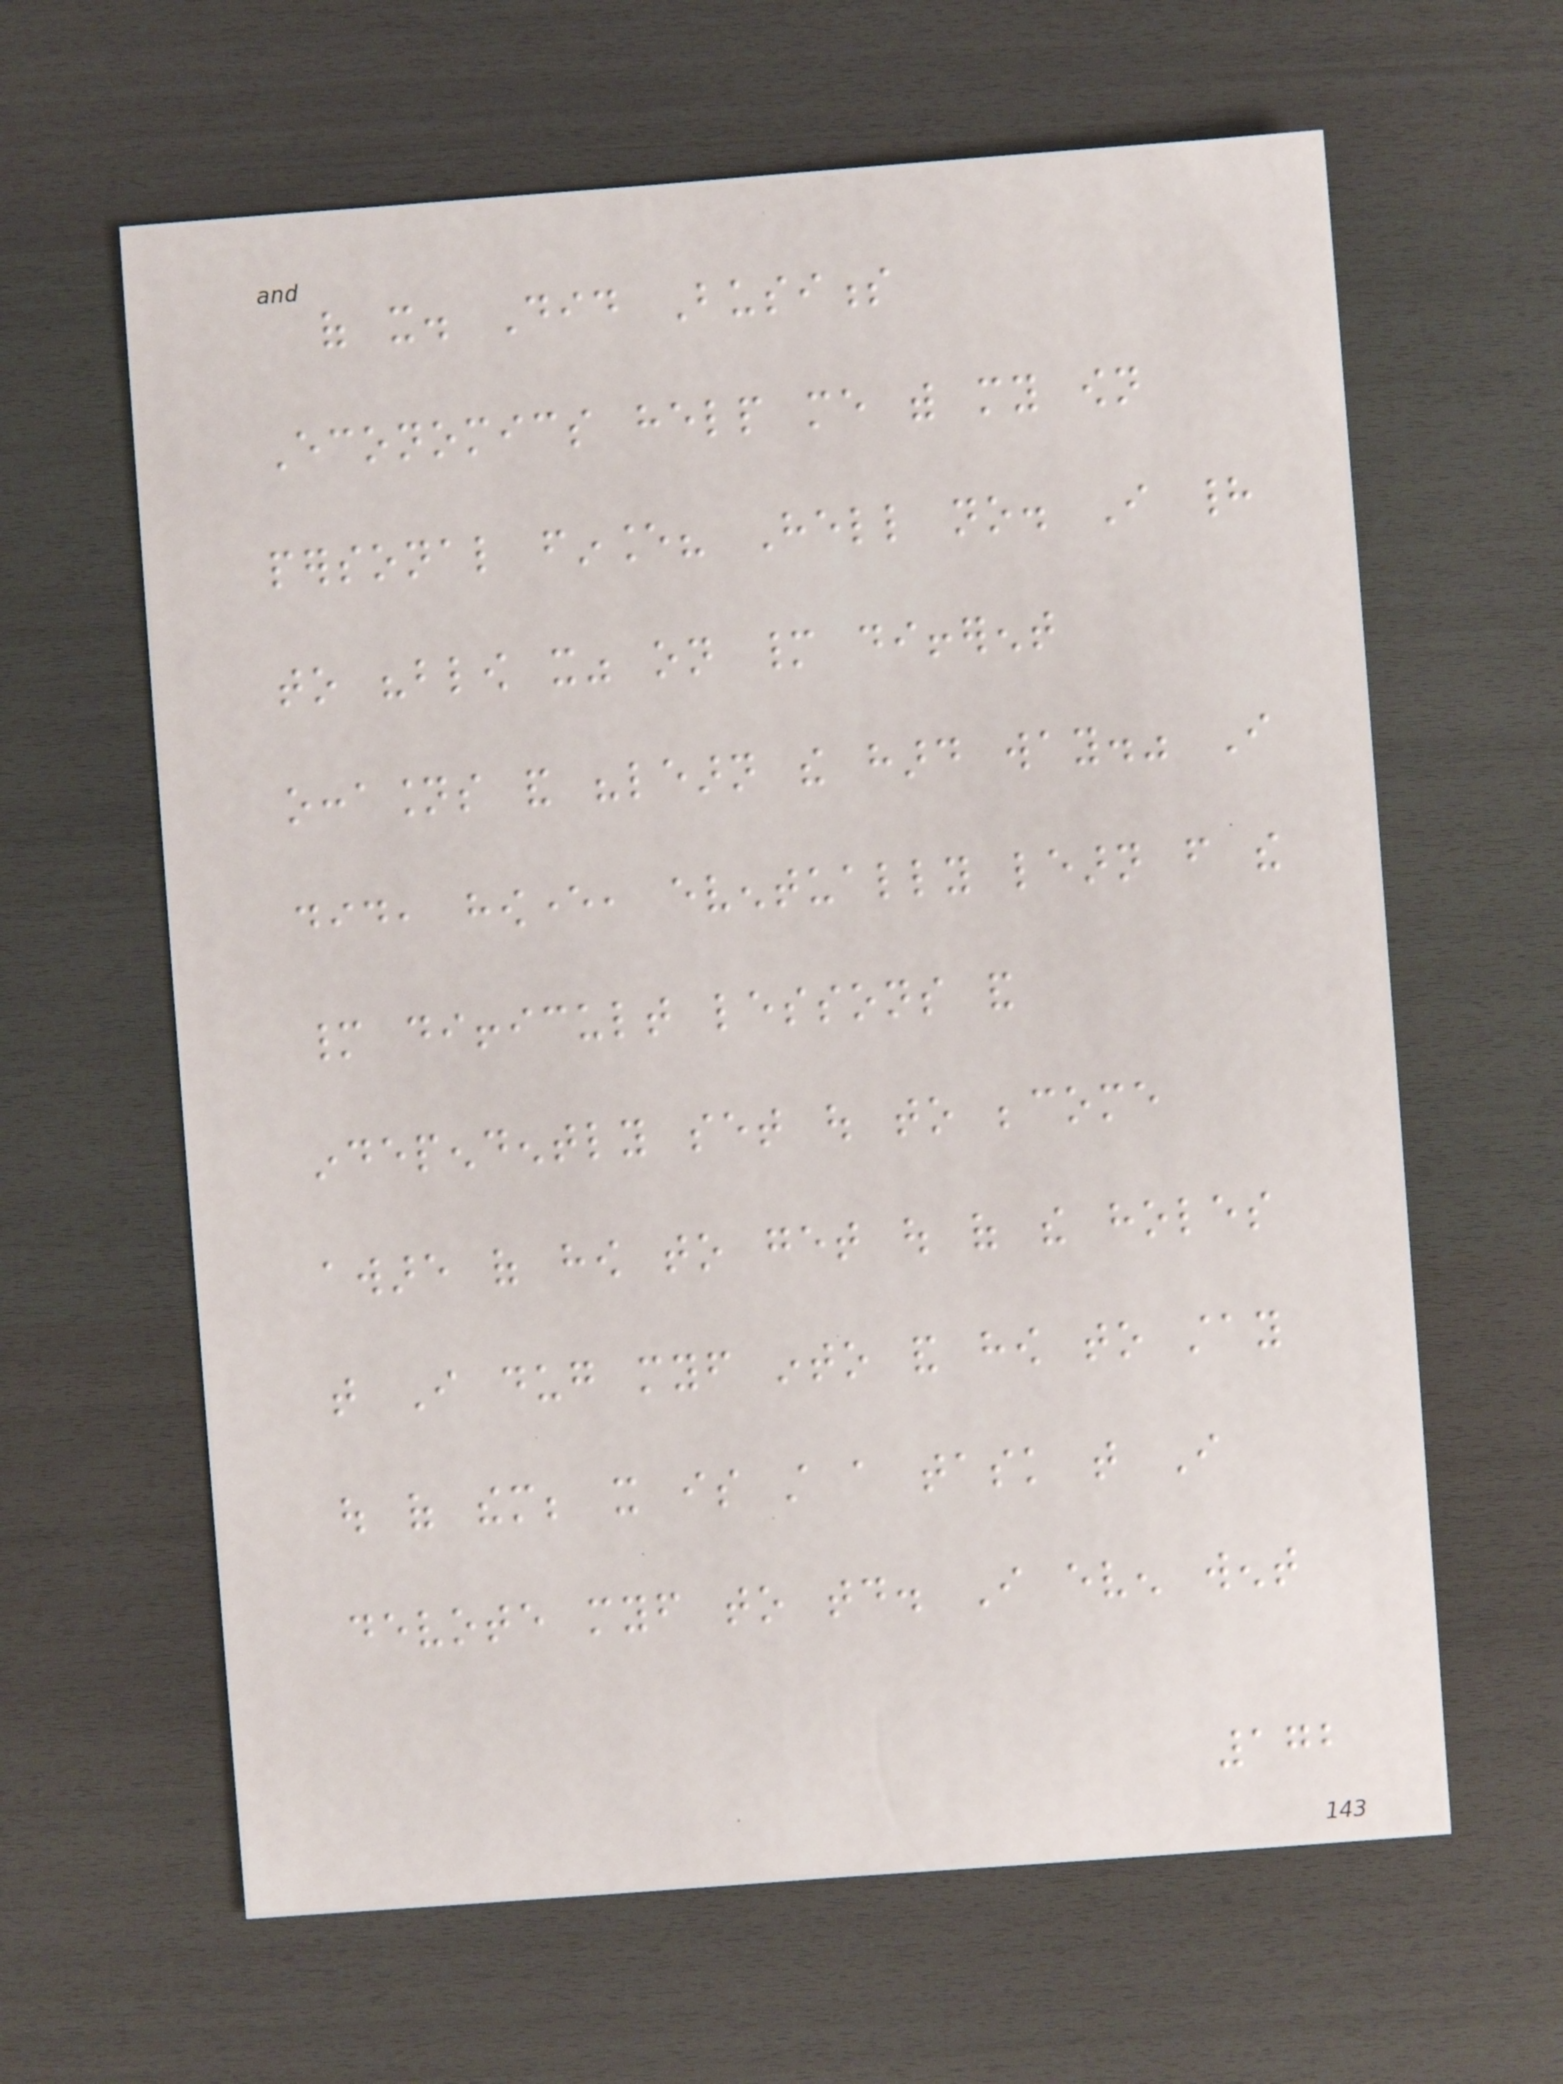of it. Did Business
Economics help me with my own
personal finance? Hell no. I had
to "blow it" on many different
occasions and "learn the hard way." I
did, however, eventually learn from the
many difficult lessons and
independently set out to become
aware of how to get out of the holes
that I dug myself into and how to stay
out of them; it is still a task that I
devote myself to today. I even went
172
